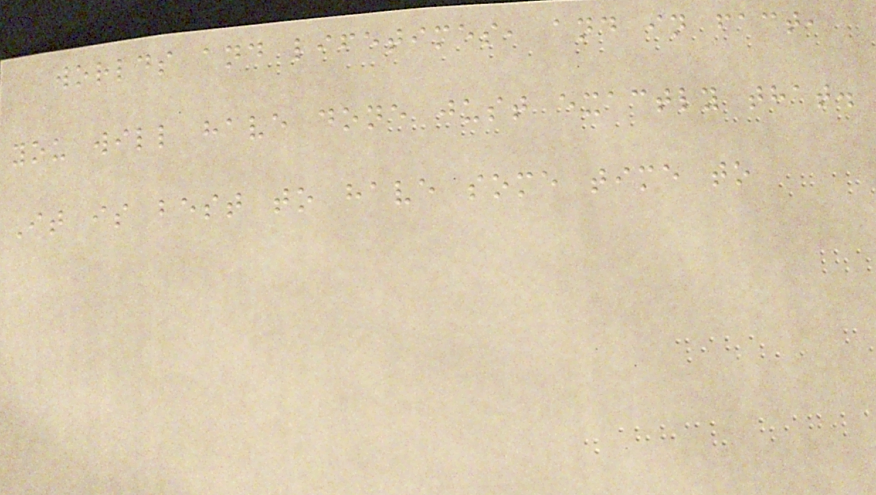worlds and lifetimes, and in fact,
you will have done just exactly that.
It is best to have some time to
